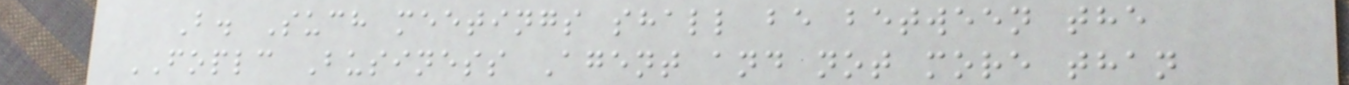B. Such meetings shall be between the
FOPLC Business Agent and not more than
